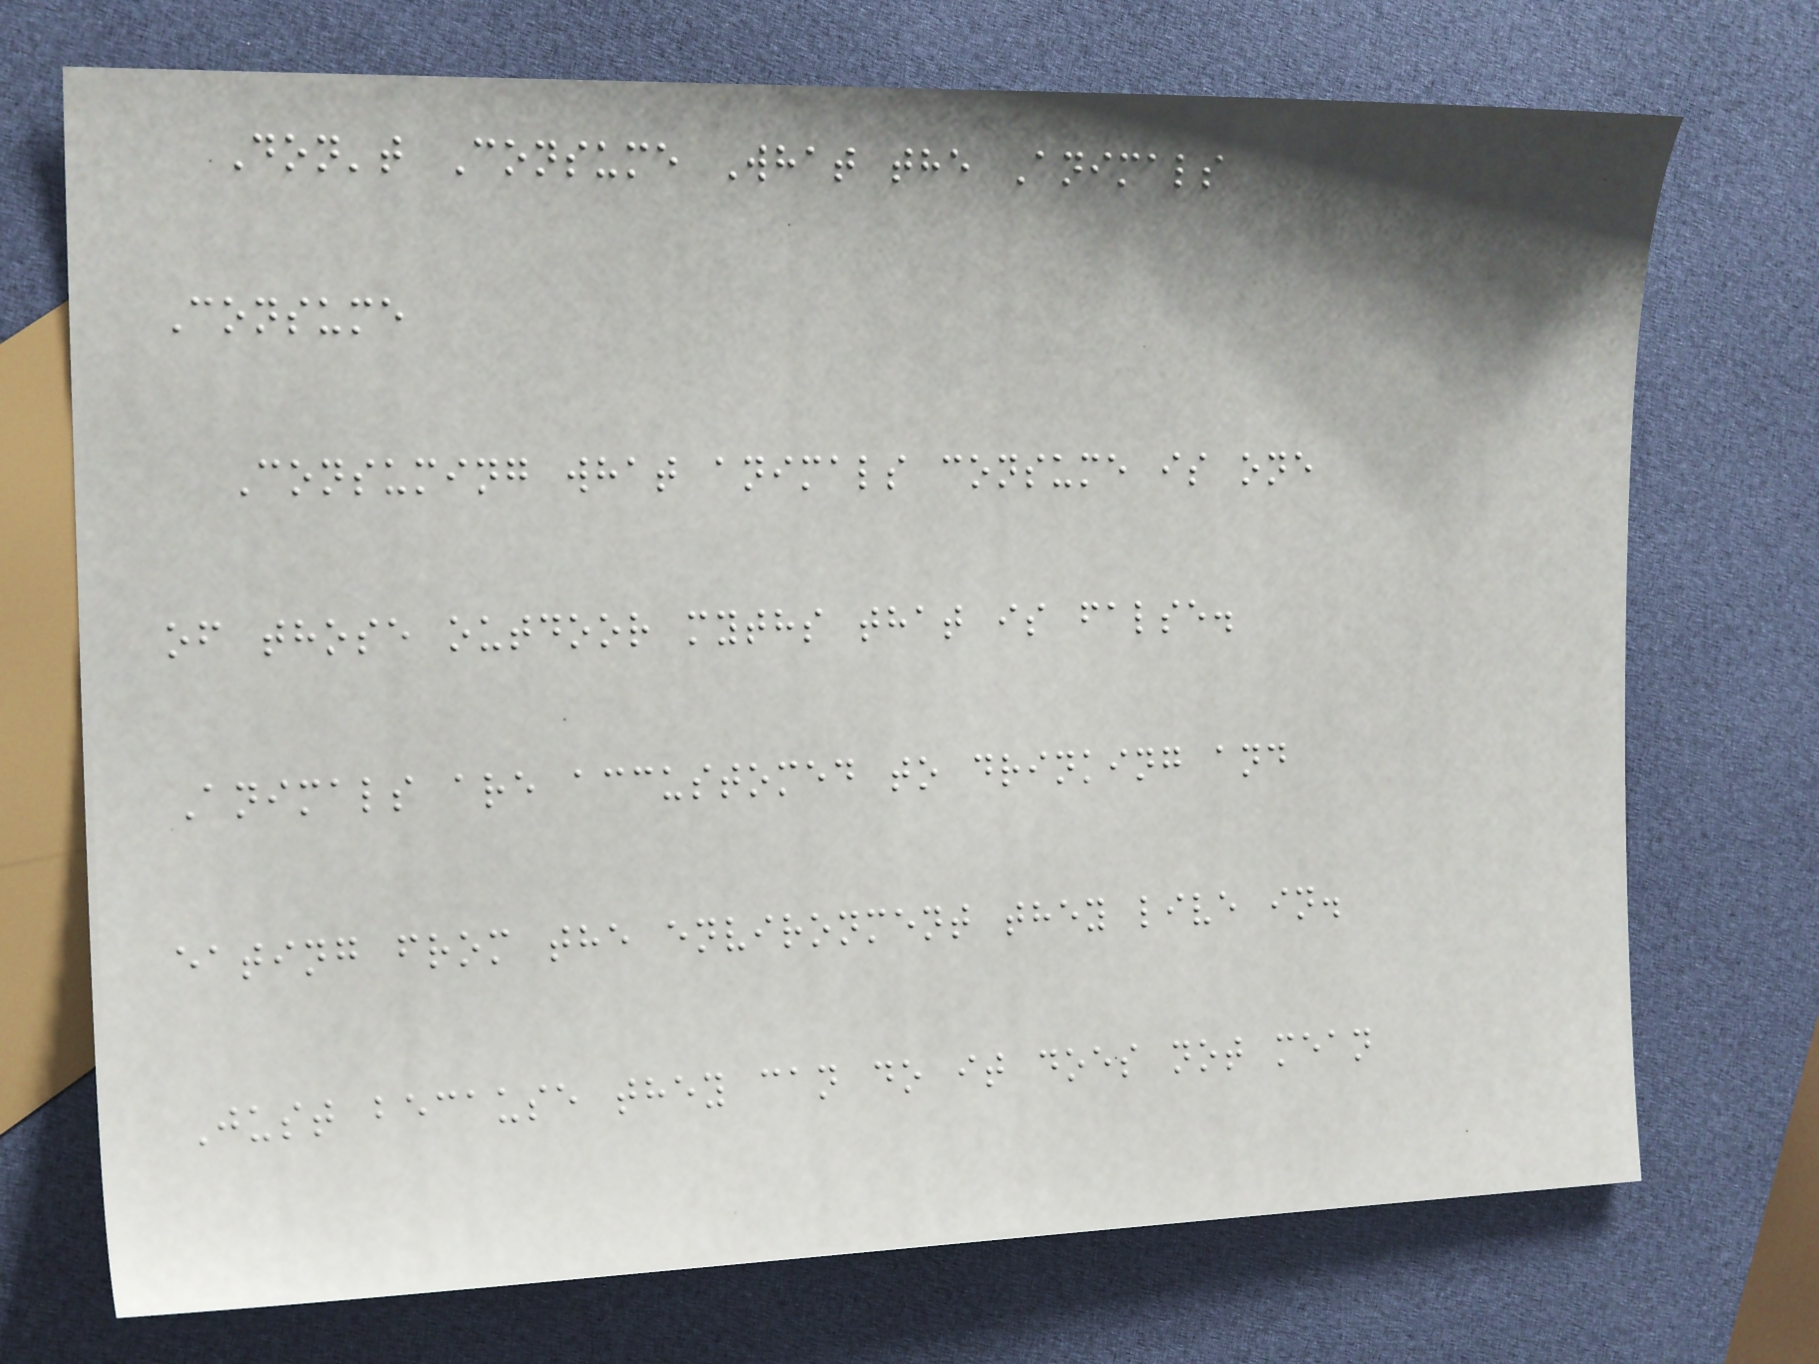Don't Consume What the Animals
Consume
Consuming what animals consume is one
of those outdoor myths that is false.
Animals are accustomed to drinking and
eating from the environment they live in.
Just because they can do it does not mean
